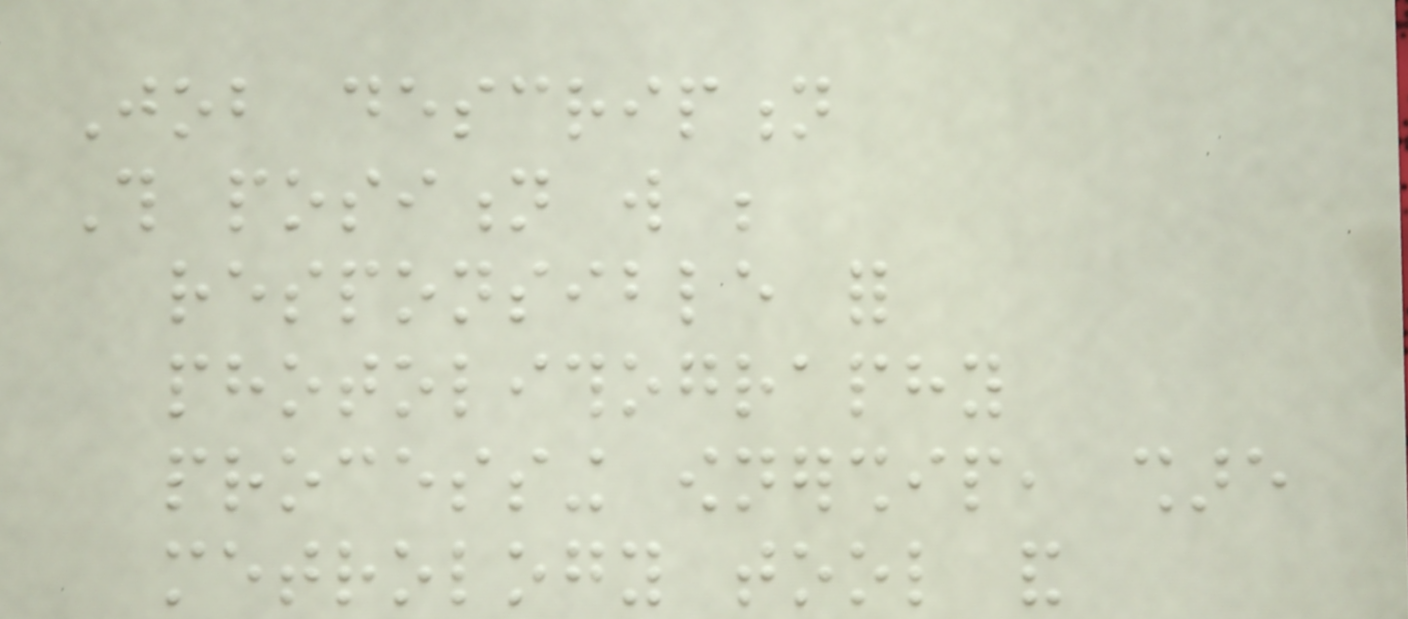Job description
This position will be
responsible for
photolithography
processing ownership, share
metrology tool and
